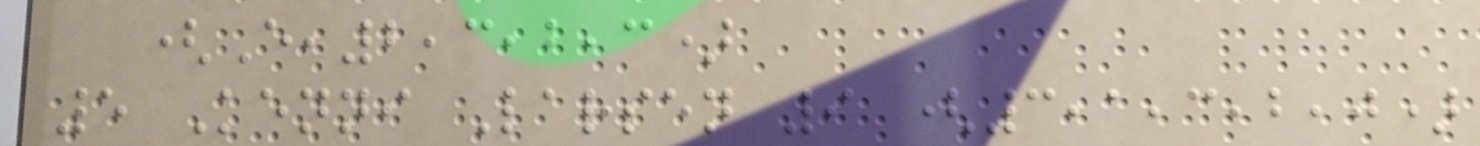(E,2,3,2,3)
5 Kenni Larsen 9 (3,1,3,2,0)
